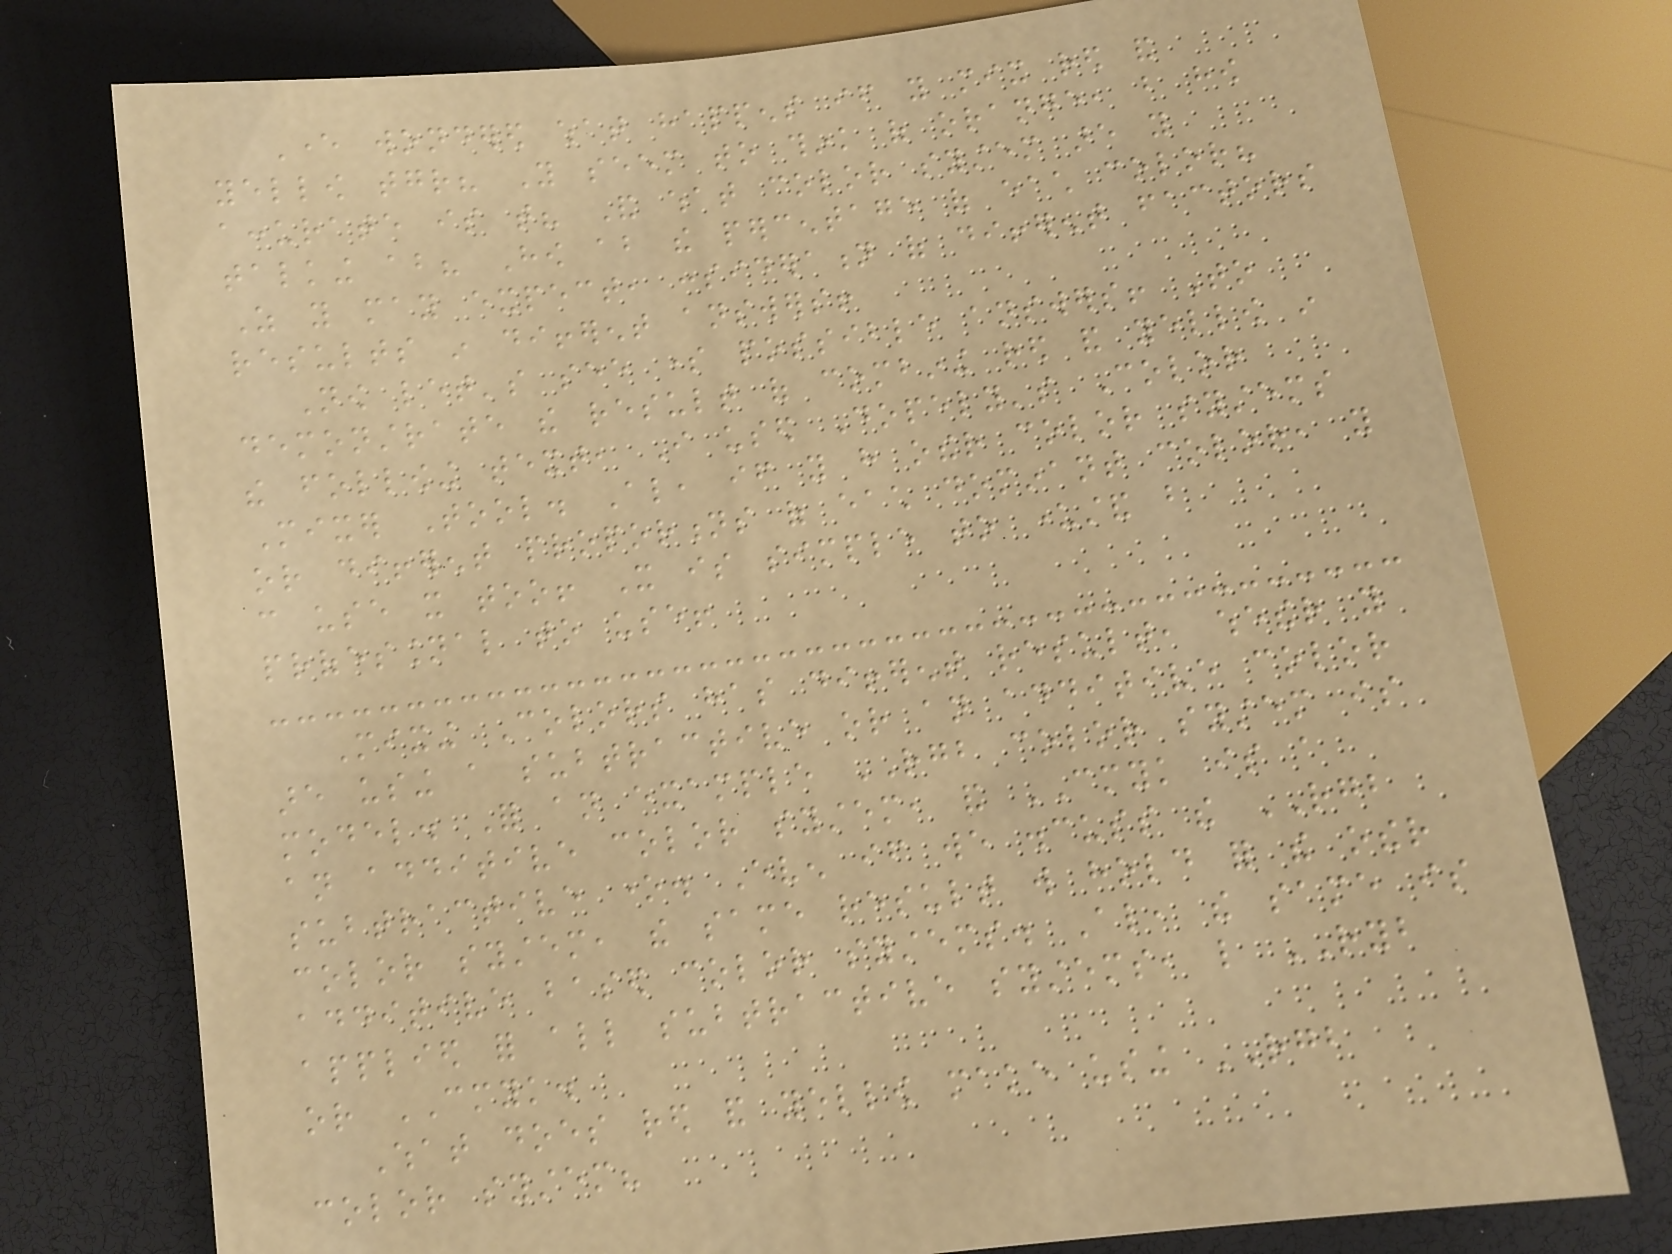Ever wondered what happens if you mix red and
yellow together? You seem to think of orange, but how
accurate is that? And what color system are you
talking about? How about the percentage of each color?
As you may expect, consideration of different factors
results in different answers!
Now let's see some possible answers! To
demonstrate the result of combining red and yellow in
the following text, I used Dopely's Color
Mixer Tool. Also, if you have other color systems
or different proportions of each dominant color, you
can use it too! It is simple to understand but
professional to use!
Mixing Colors has different result, whether you
are using a subtractive or an additive color
model. For an example RGB color system is
an additive color system, and CMYK is a
subtractive one. Even if we discuss the RGB
color system, the same result will hold for the other
additive based color systems. Also, the same is
applied for all subtractive systems, like RYB
or CMYK.
What does red and yellow make using RGB
color system?
